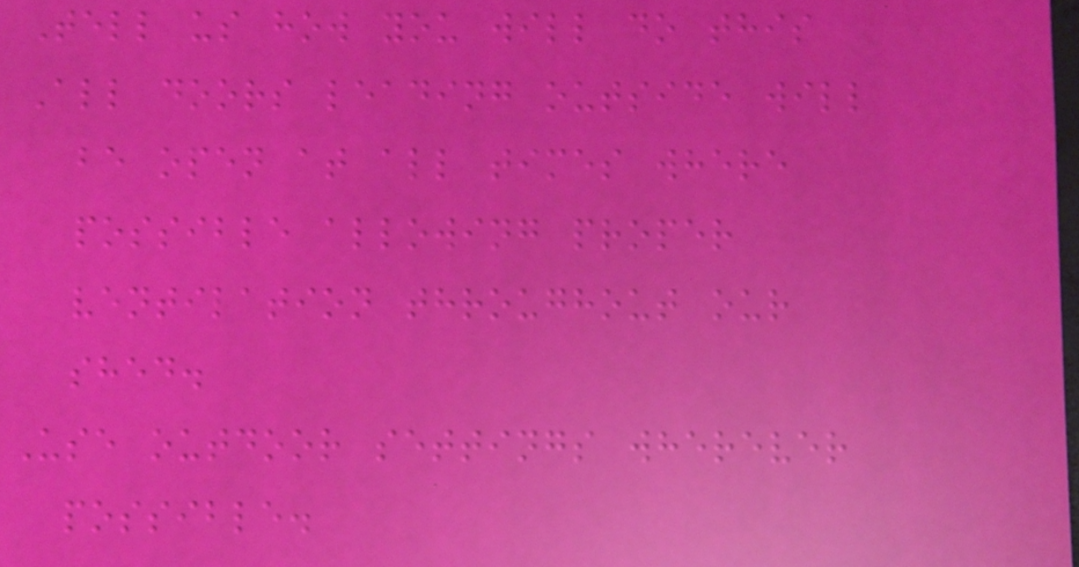Tell us how you will do this
All doors leading outside will
be open at all times where
possible allowing proper
ventilation throughout our
shed.
Use outdoor settings wherever
possible.
